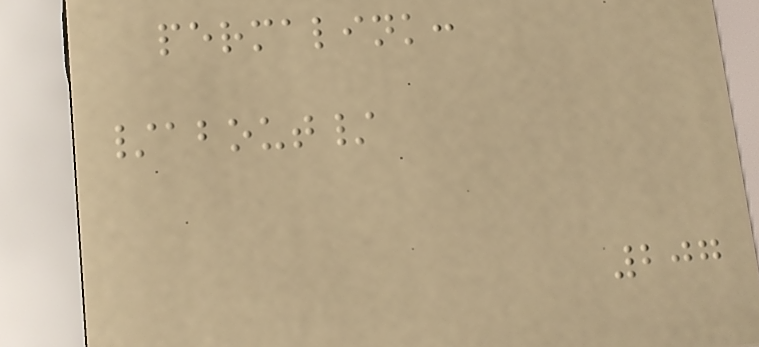permalink:
/about/
207
